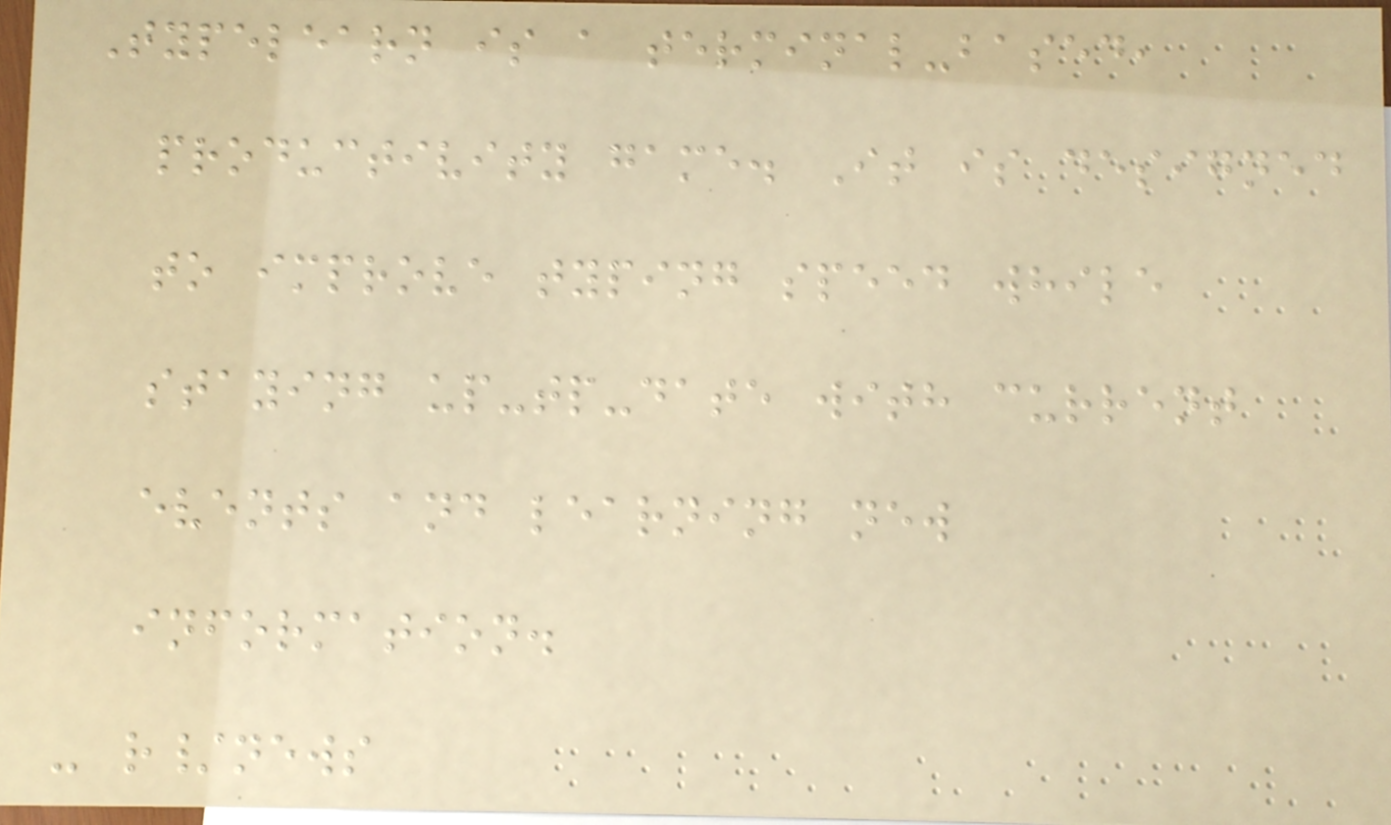Typelearn is a terminal-based,
productivity game. It is designed
to improve typing speed while
staying up-tp-date with current
events and learning new
information.
- r/news
